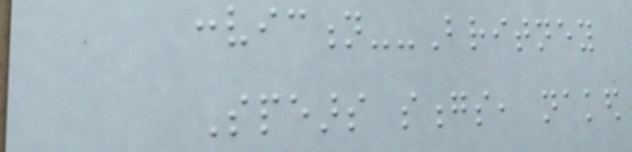conviction--Britney
Spears songs, naked
